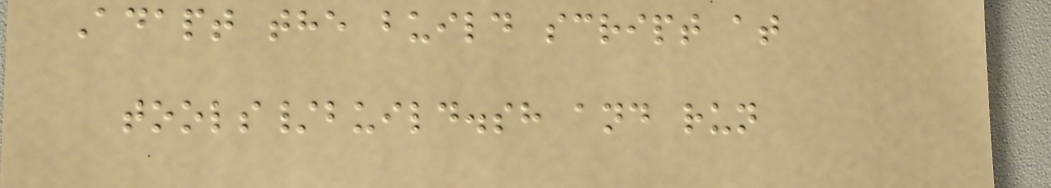Adapt the build script at
tools/build.sh and run
